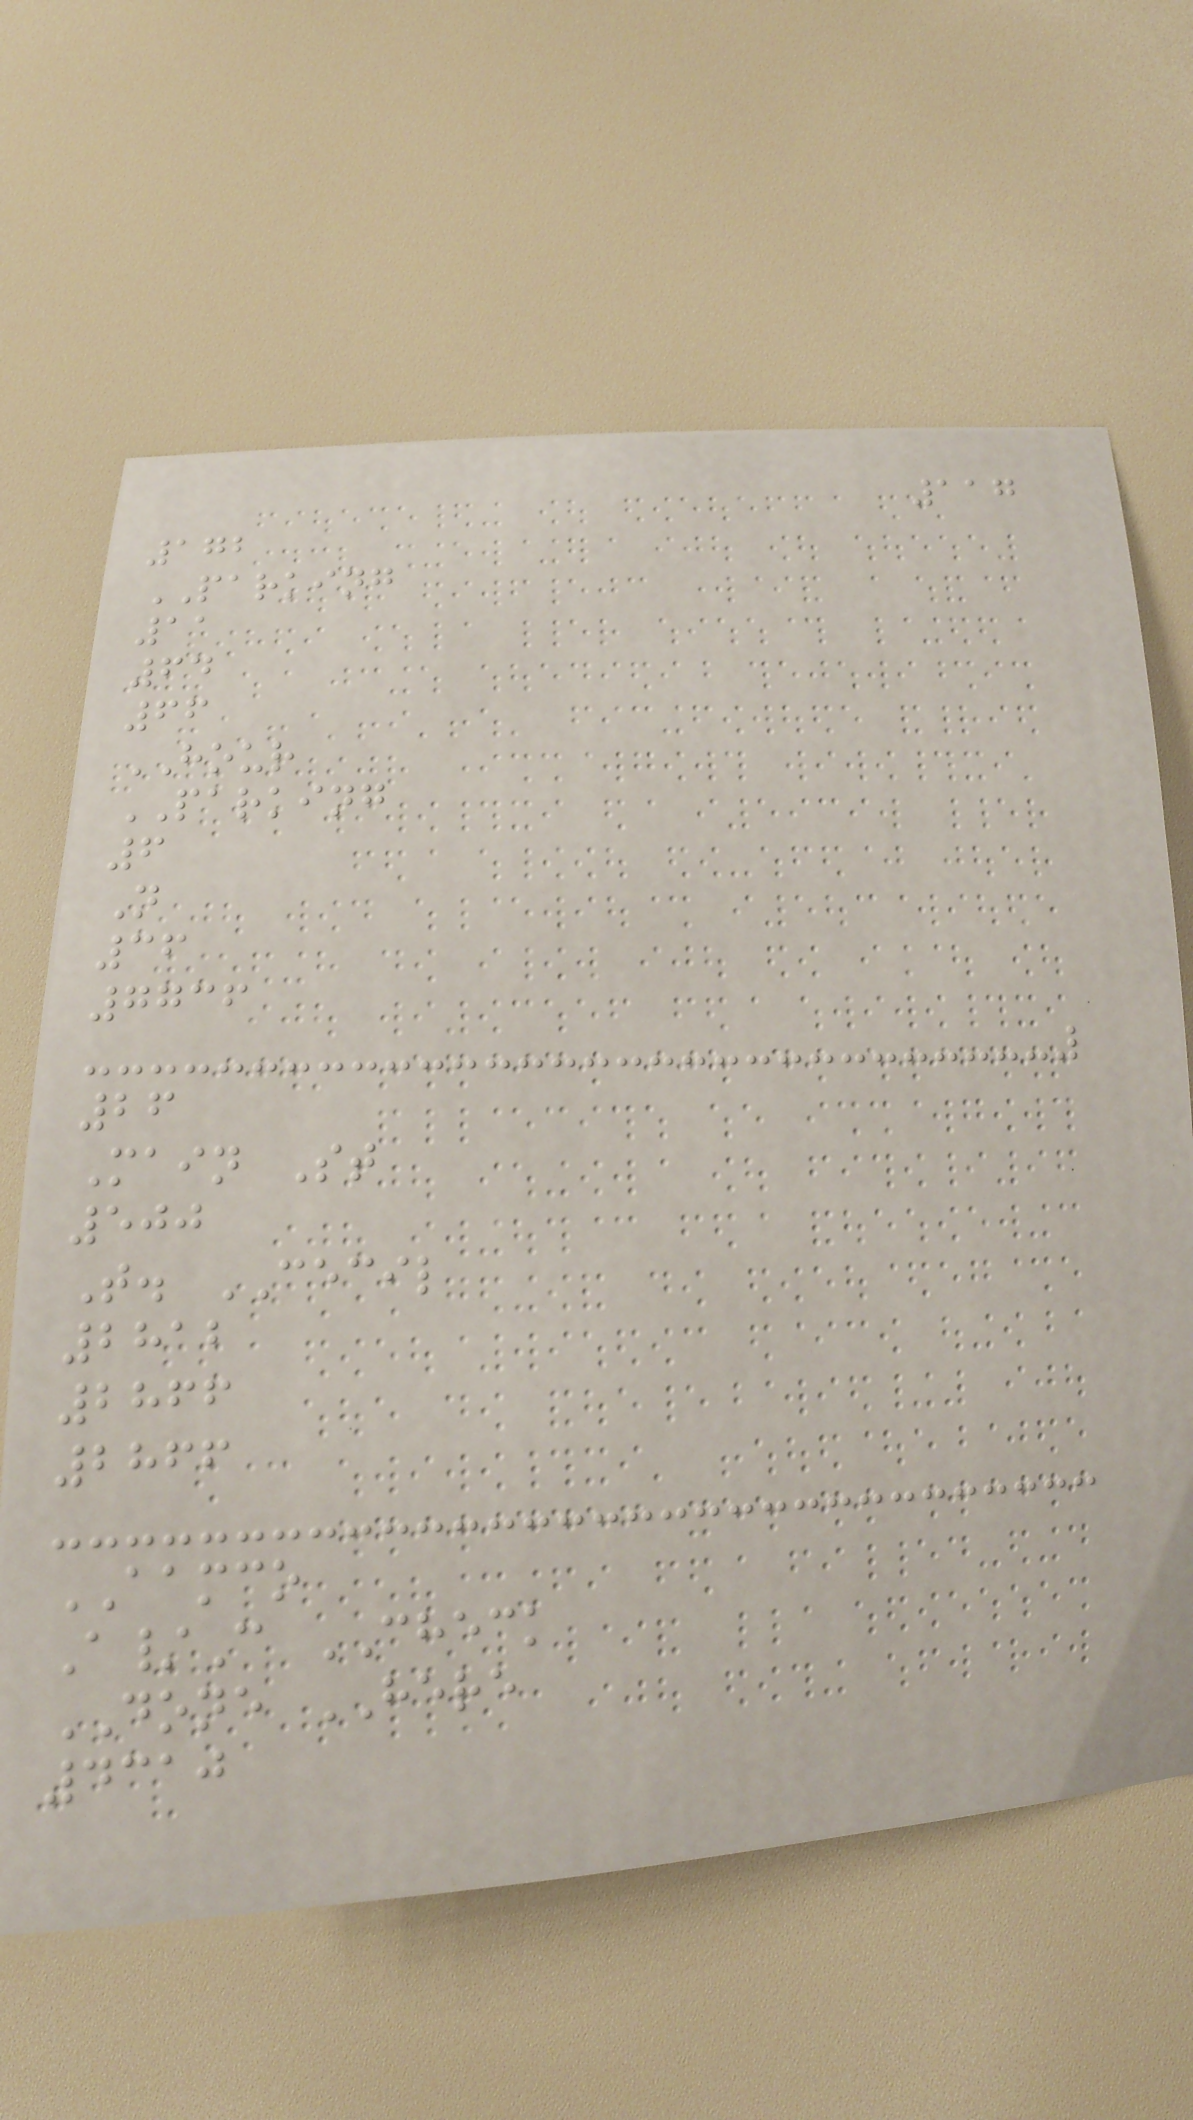117
172
PARKING
11
64
66
HOUR
PARKING
6
N
36
7736
26
Main St
500
T. CECIL
2812
2866
2866
AAMCO
A/C CHECK
DONE HERE
4310
